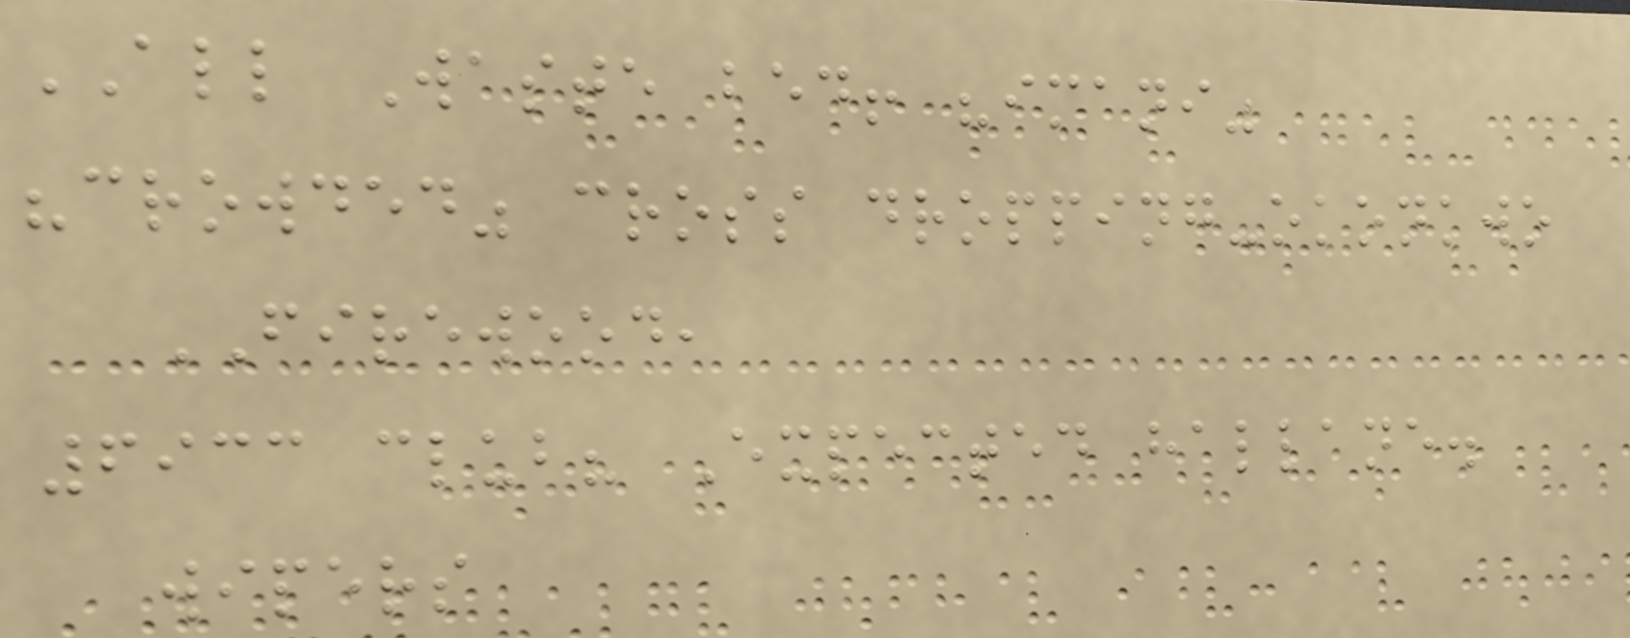ALL Waste bed! "imani"
"crowded" cross dropping-okonkwo
FIREWOOD,
6933 club? Expected hallane.
wipers
